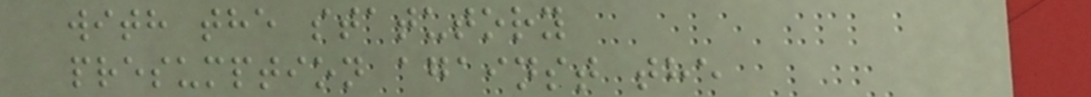with the statutory
presumption against the
